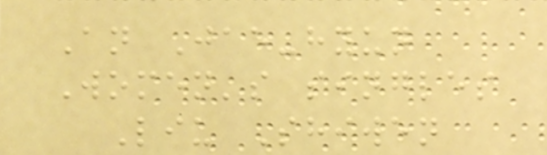An Jae-hyun
Women's singles
Liu Shiwen
